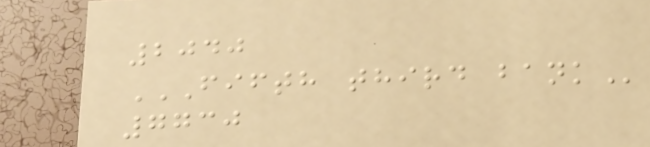2040
FIFTH THIRD BANK
7730
